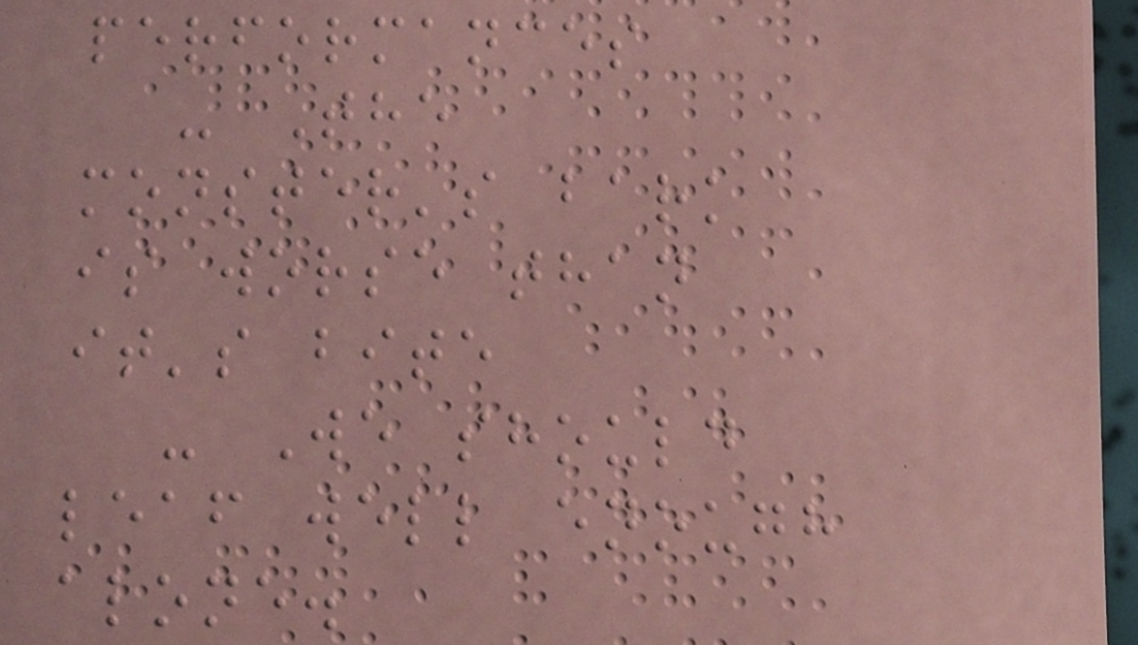performances
- The
monster's bark
is worse than
it's bite
- We should
leaf well enough
alone.
